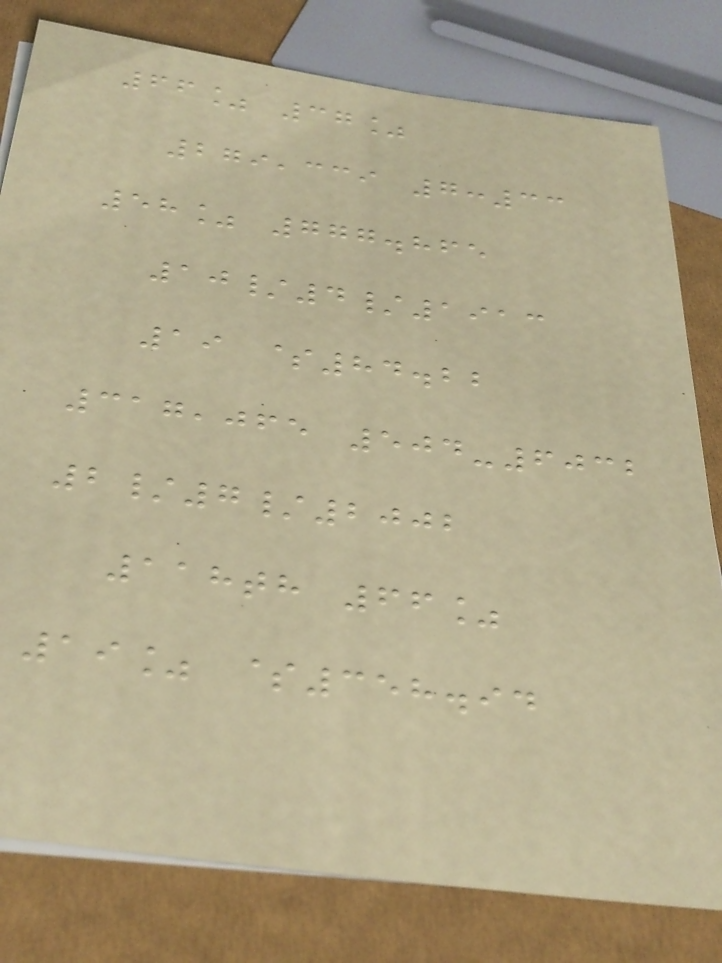66% 37%
279,339 7:33
58% 777.865
10/4/1913
19 $84.22
317,065 504-6032
2/7/2002
118th 66%
19% $358.94
